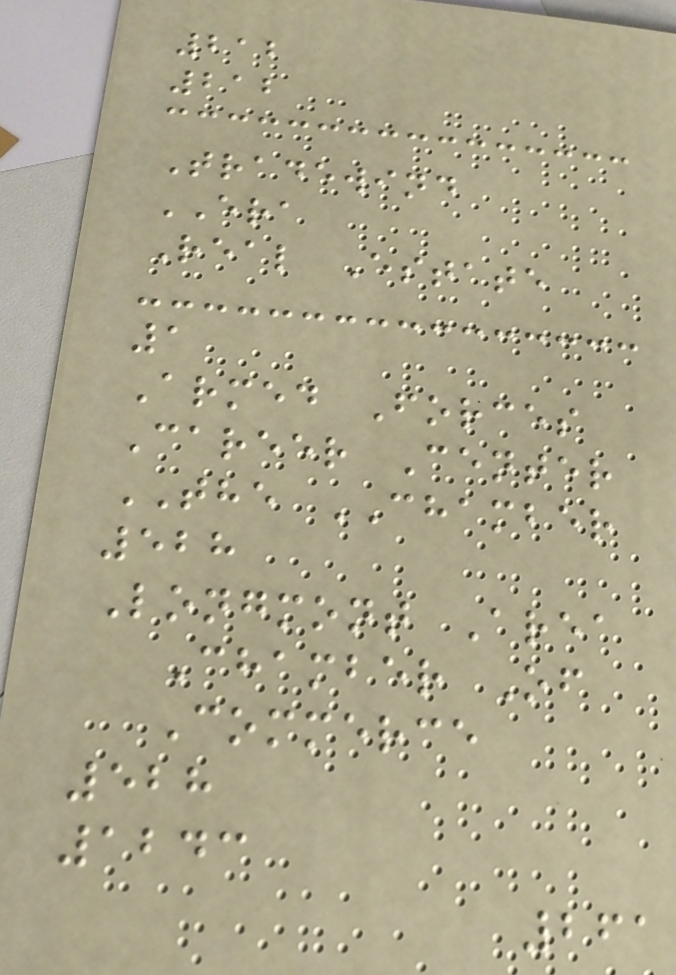212
212
Tradewind
ERA
Real Estate
1
Armed Forces
Career Center
THE CHAMBER
528
Longmont Area
Chamber Of
Commerce
528
1243
261
